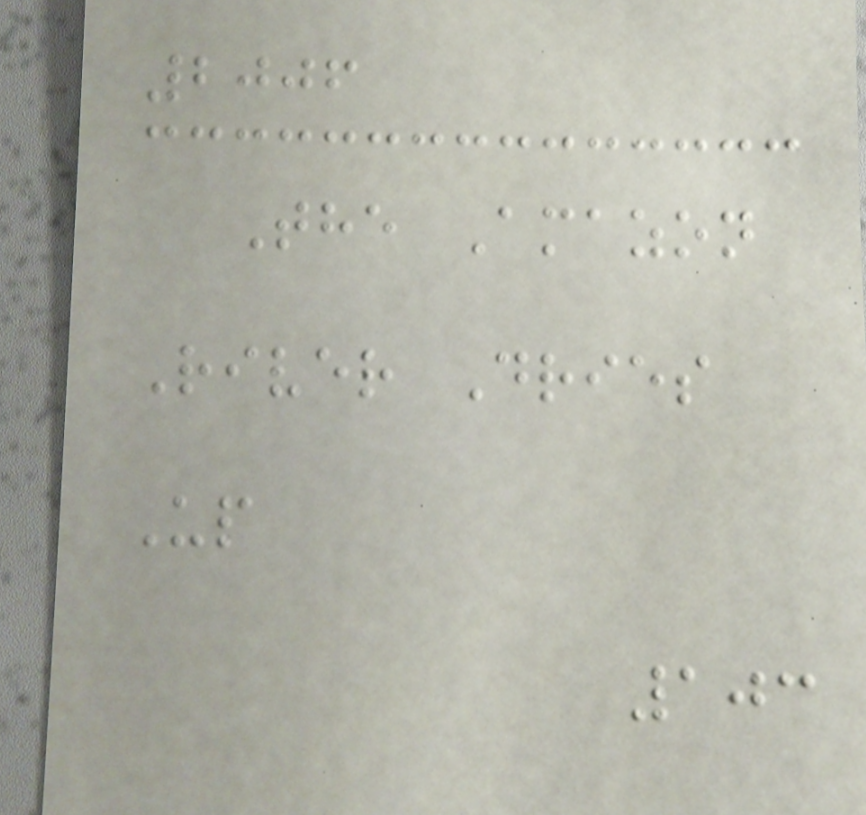2006
The Amazon
River Dries
Up
103
